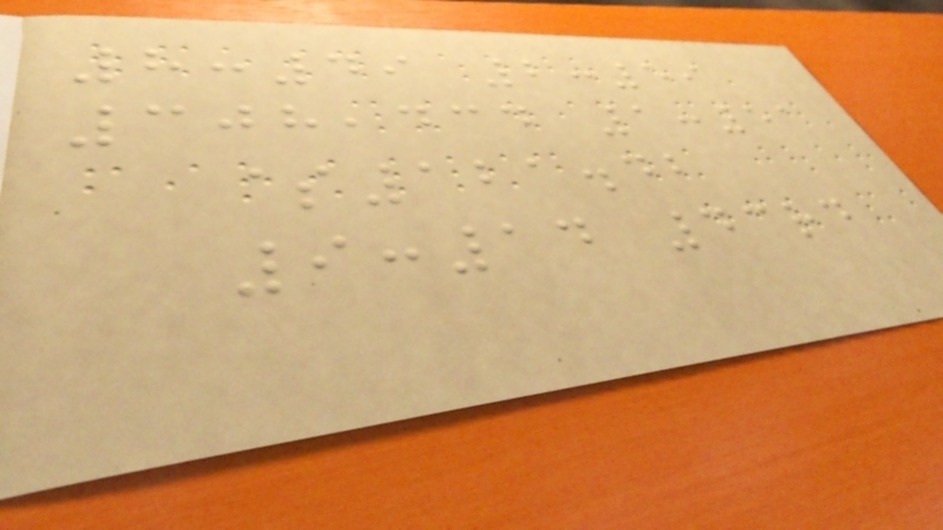8:49 2:59
308,434 1:51
$121.42
9:14 43rd
